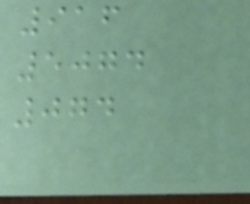916
5074
074
